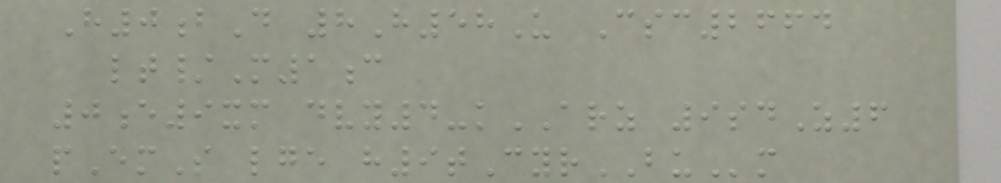H0bD 8H58U Csc2664
lt/M1c
0e9xm dvy4-kARZ 9sdZ6
pEmS lge h9tCyrBUm
